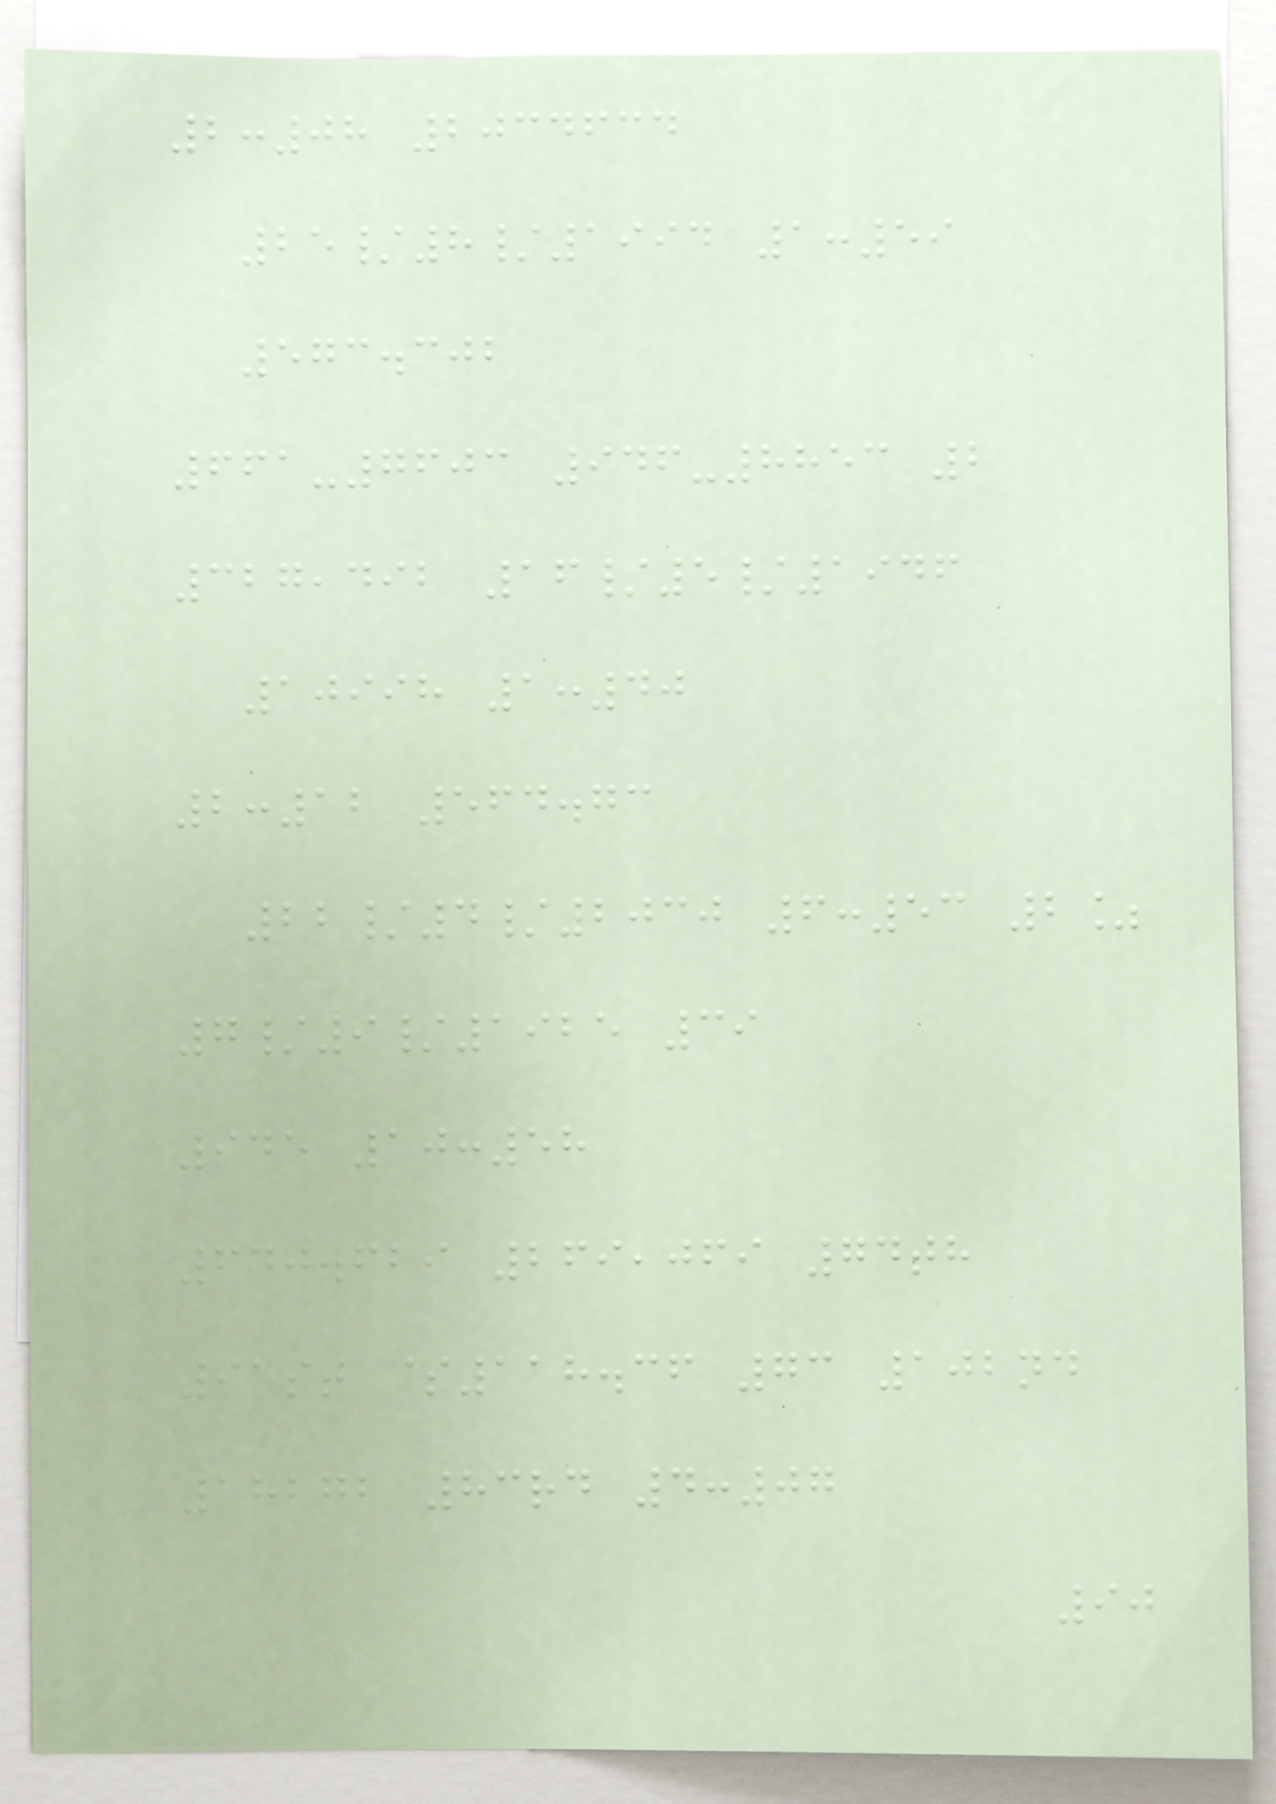2:08 2034634
25/8/1994 1:59
573.302
661-7603 946-8853 2
327,492 16/5/1946
10998 1:40
2:12 564.73
22/4/2030 6:53 2%
7/9/1925 39
945 10:58
640.629 269,069 74th
91st $118.36 73 102nd
18272 83rd 4:07
90
